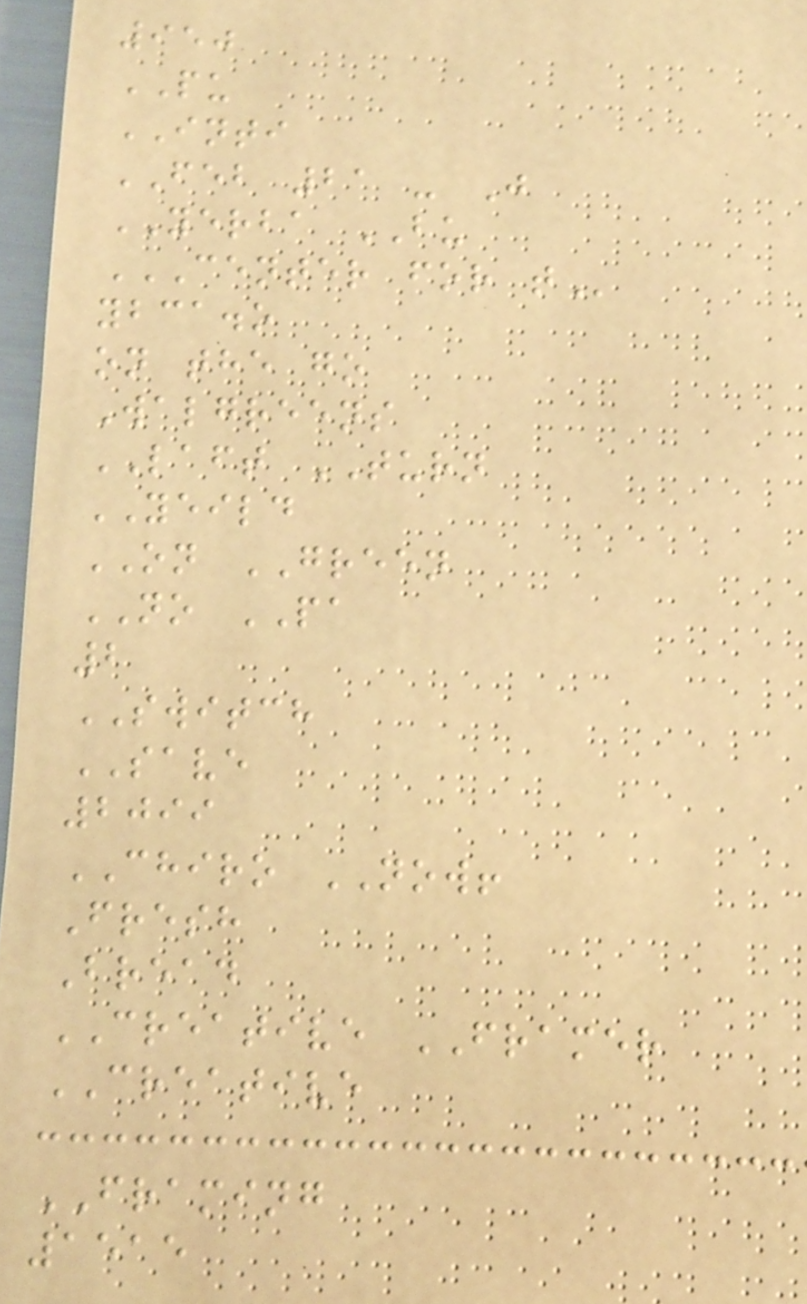950
PU
INTI
FEB 21 - J
YERBA BU
CENTER FOR T
ybca.o
on the go
Walgreens
LAFT TURN
YEILD
ON GREEN
NO PA
2
SWITCH
SAVE
2099
CHIRO NOW!
Fresh
Bread
CREATIVE FRAMER
CREATIVE
FRAMING
1515
